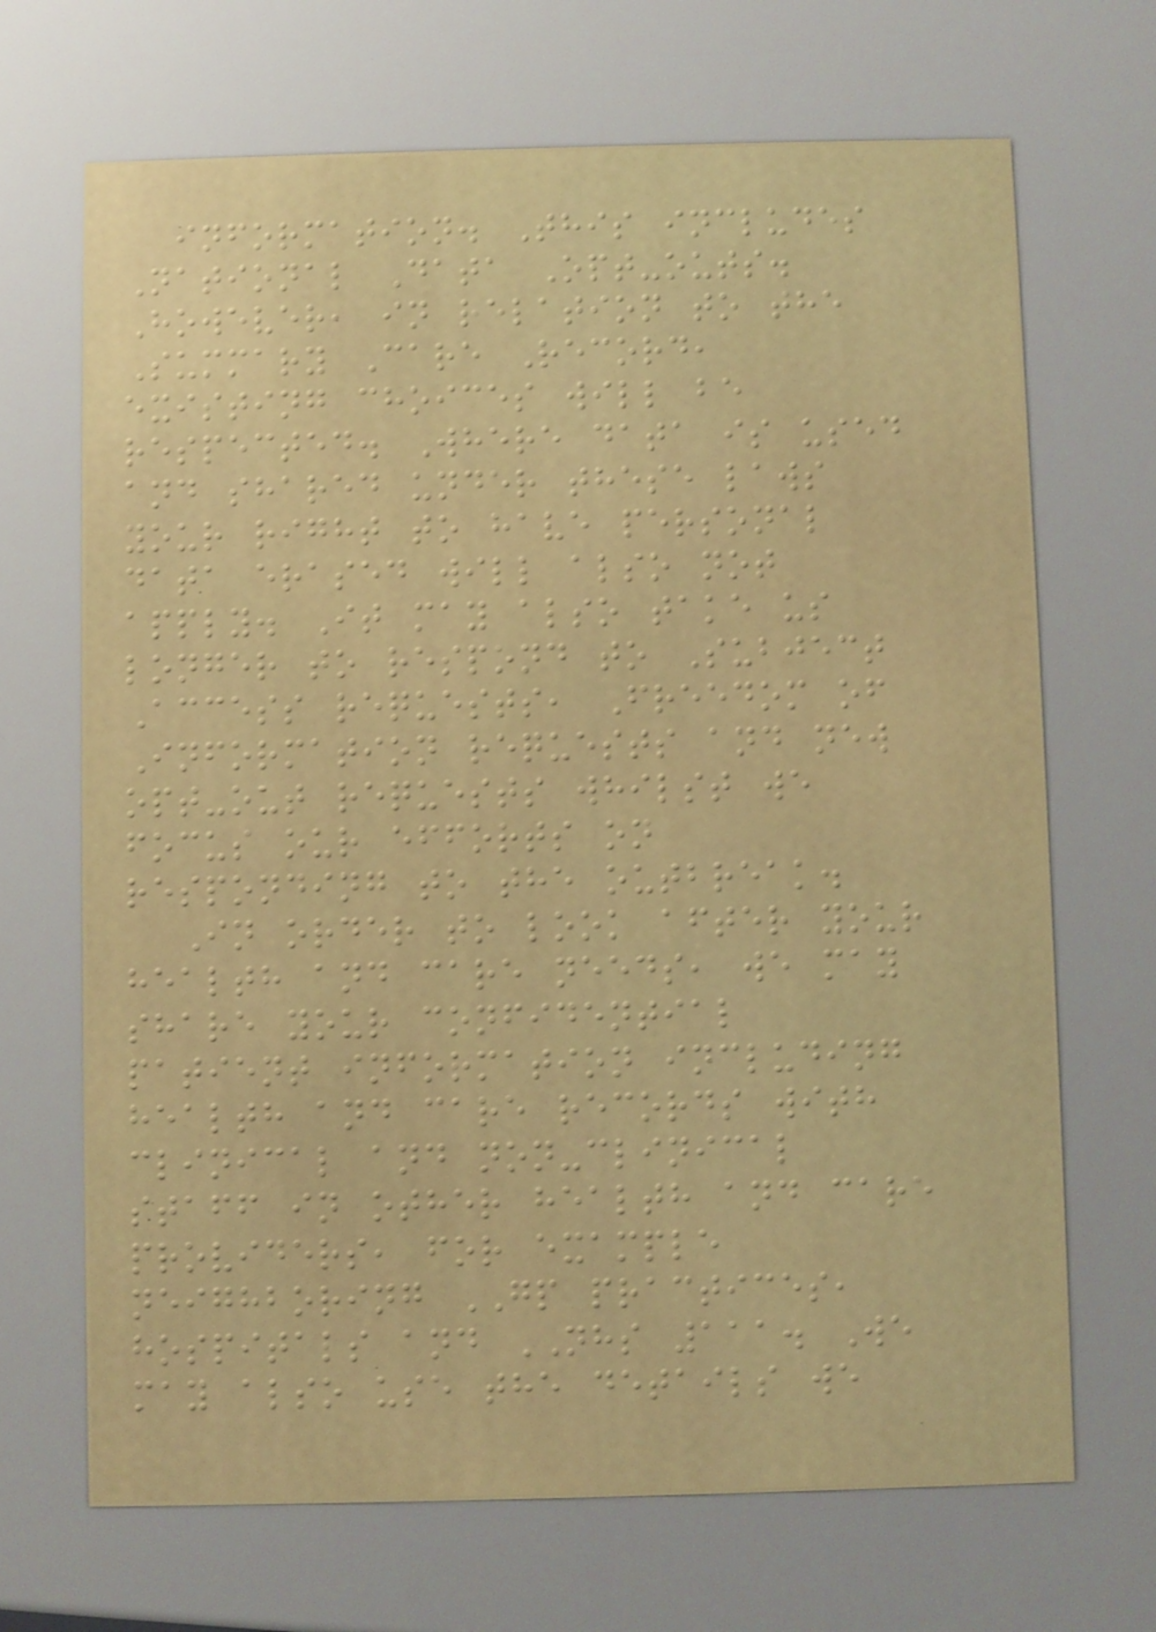information. This includes
National Data Opt-outs.
However, in relation to the
Summary Care Record,
existing choices will be
respected. Where data is used
and shared under these laws
your right to have personal
data erased will also not
apply. It may also take us
longer to respond to Subject
Access requests, Freedom of
Information requests and new
opt-out requests whilst we
focus our efforts on
responding to the outbreak.
In order to look after your
health and care needs, we may
share your confidential
patient information including
health and care records with
clinical and non-clinical
staff in other health and care
providers, for example
neighboring GP practices,
hospitals and NHS 111. We
may also use the details we
